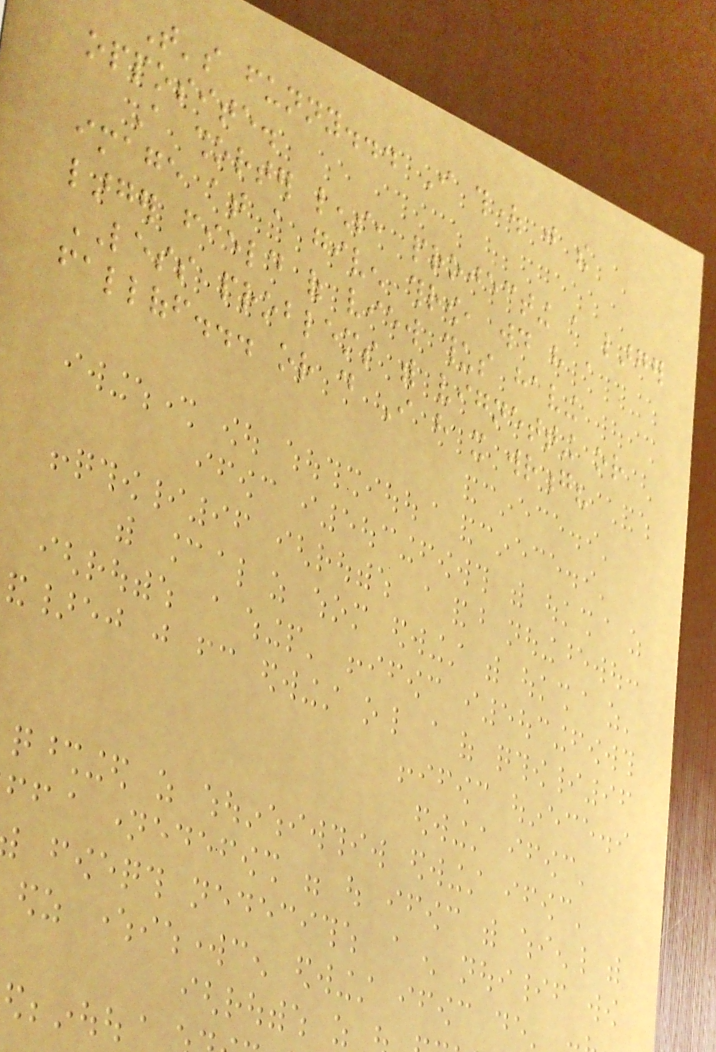That's funny... I thought just the
opposite.
A shorter lens, projecting a larger
image at a given throw, would have a
larger field of view thus having
LESS problems with vignetting or
falloff... or do I have it wrong?
